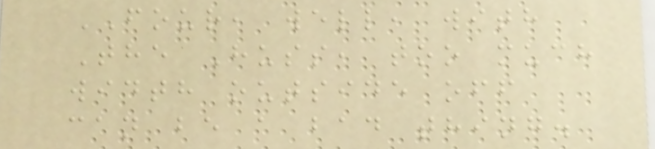FOUR, well, with
The Huss, too much
width outside off
can be a bad thing.
